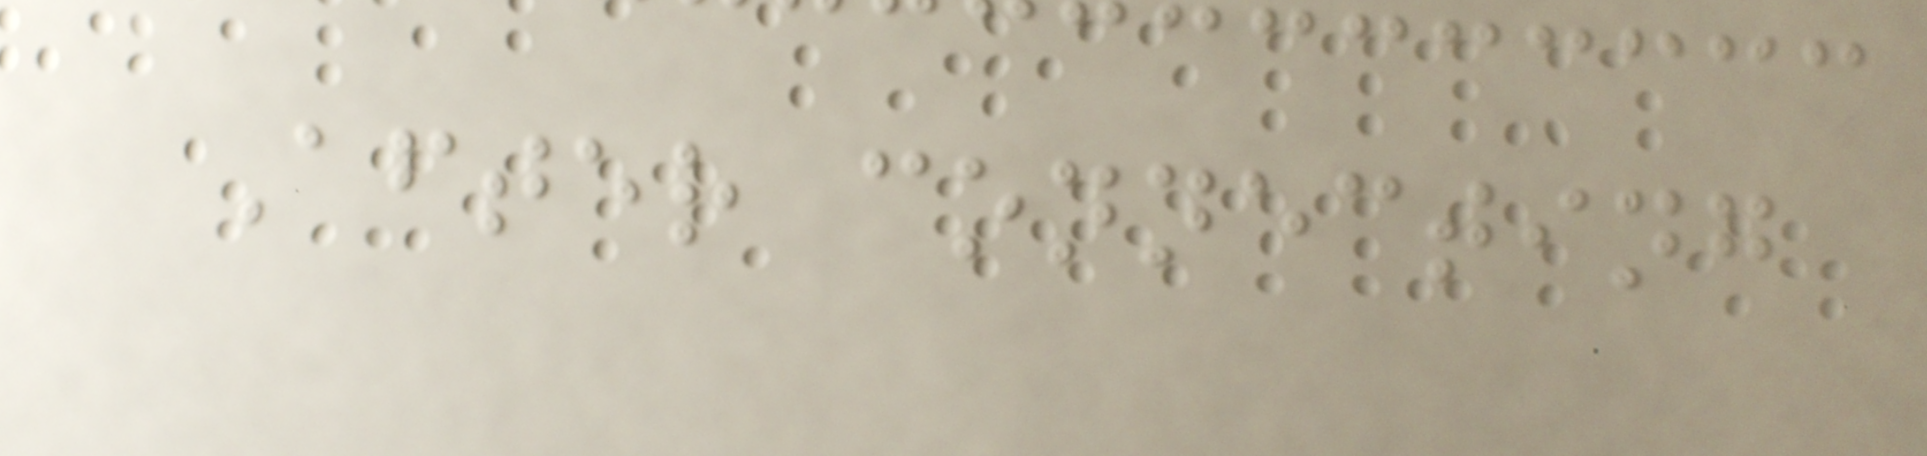After connecting
